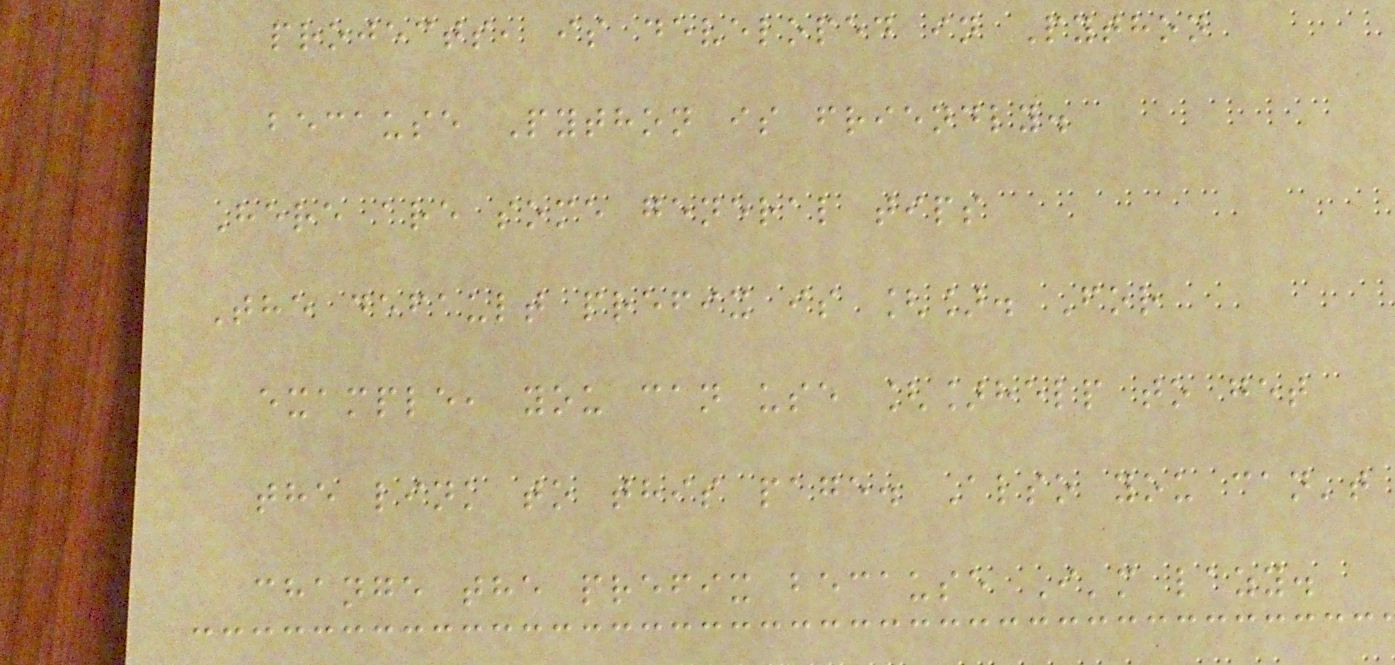projects, is developed in Python
because Python is friendly.
Here are some general tips
The default prefix is []. For
example, you can use []help to get
the link to this page. Also you can't
change the prefix because I'm lazy.
